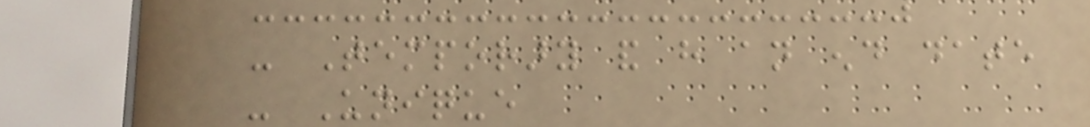- Temporary and have an end date
- Unique
